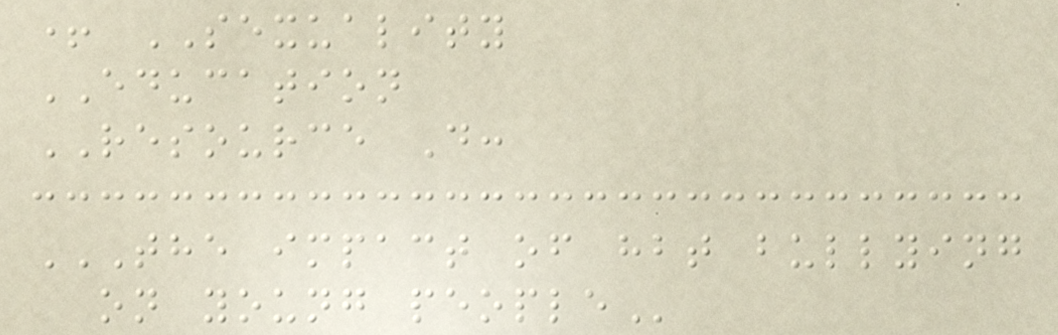+ SEXUALITY
EDUCATION
RESOURCE D:
THE IMPACT OF HBT BULLYING
ON YOUNG PEOPLE
